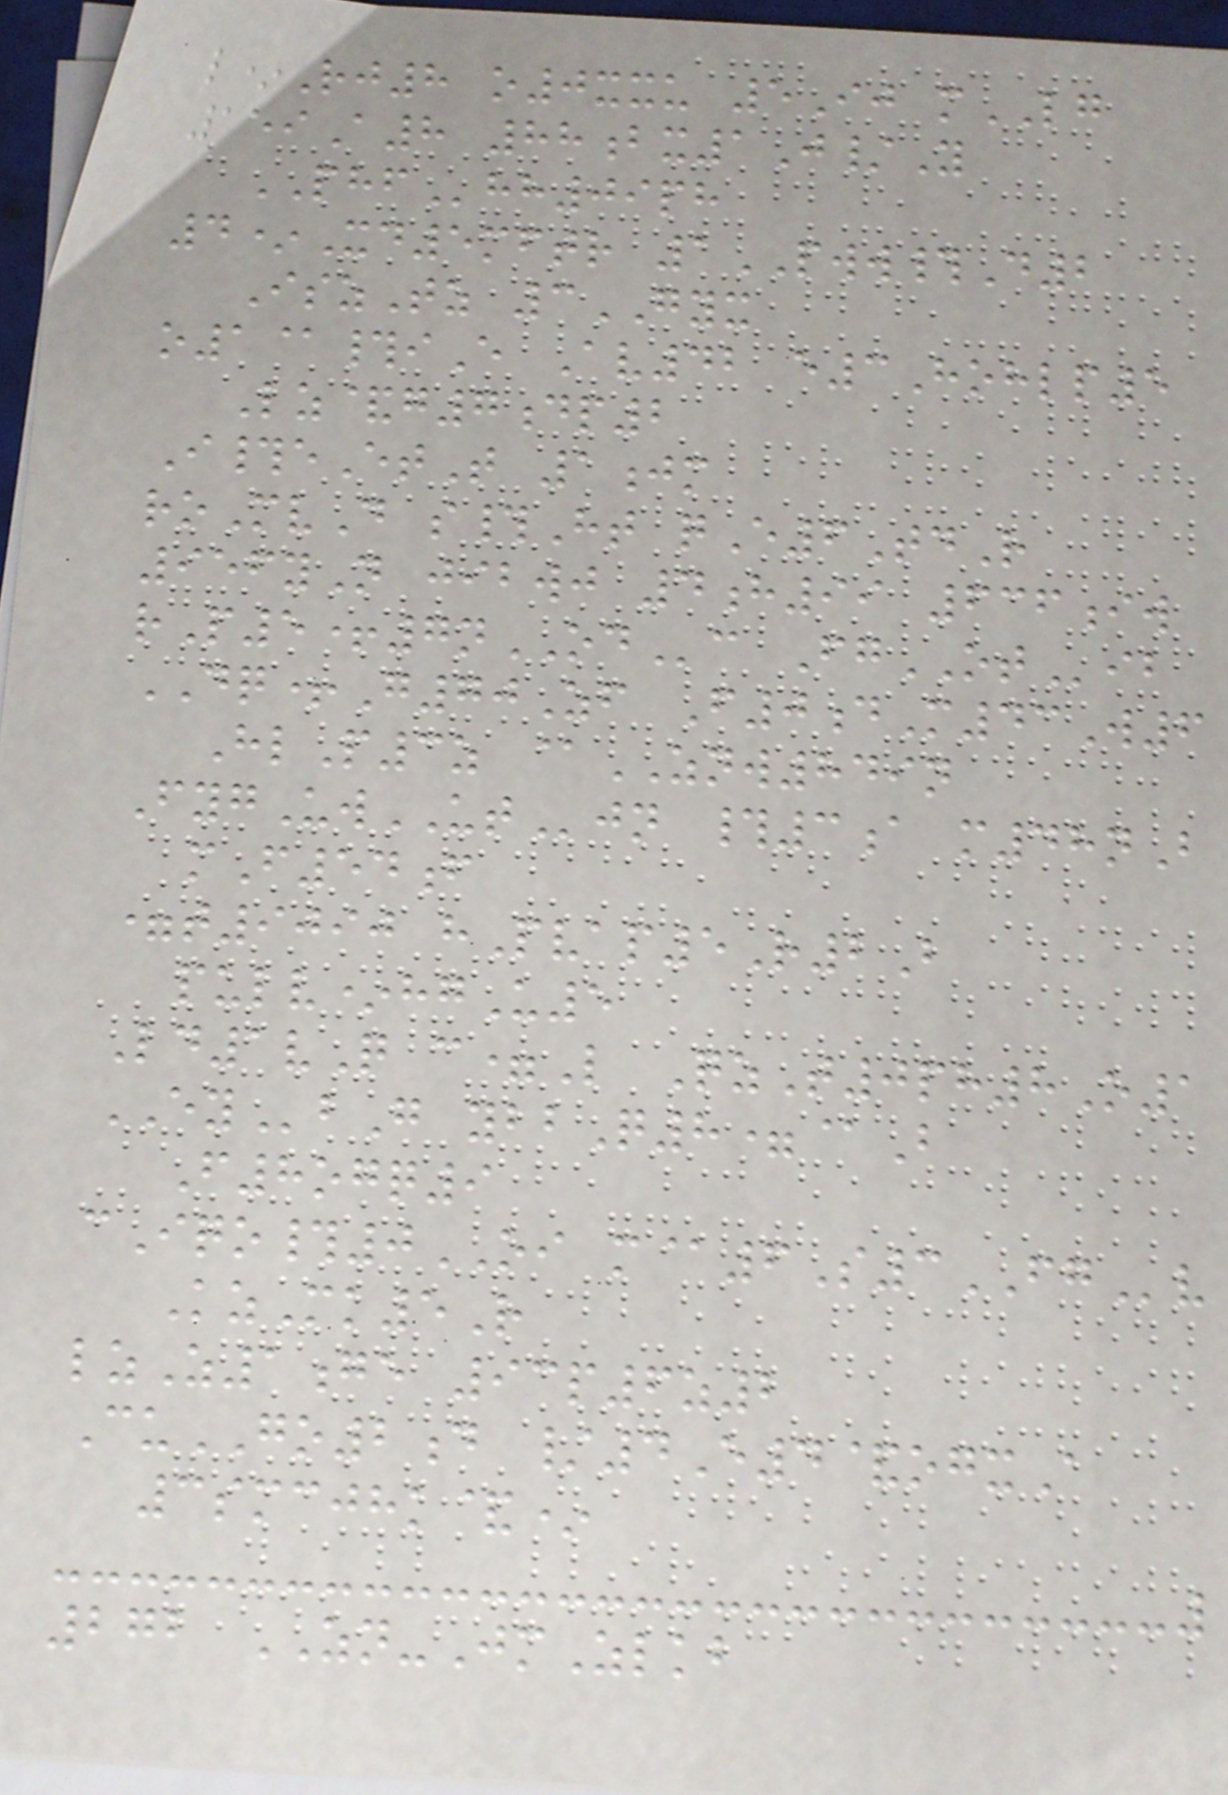l*Rj8 o0xxu 5Ij mLG
159A8 88bx1J/Y
PHFhh09ph
4*Xd5mftr 1PWW#D2
IszTz 3GYX
o1@#iE Av42 e3Hohlp5
Lz&g7dp2
I#eEtT 1jm
roMvD s#Ht qE6TdR
956yN jibwj 4h99 636iw
rP5+7nODc FgOTib
DQ+G70Zf F0dM43W6
HlP3z @ZNW849n
FygUwUTjn #3a m48nB
mF54f
=t9090 hPvap5R2B
pulv*hgU5
Ld1vQ c=L QzT0ph8O1
EYbG ybbQ8=@B
F8ogq9
cIqo#0OI m@6S3FGv
KzMk5R
lzZ1ge 93p6z2
CuGO2d /4E4&ogxA
3smcjhk&*
272 ZN-JmZlkb
